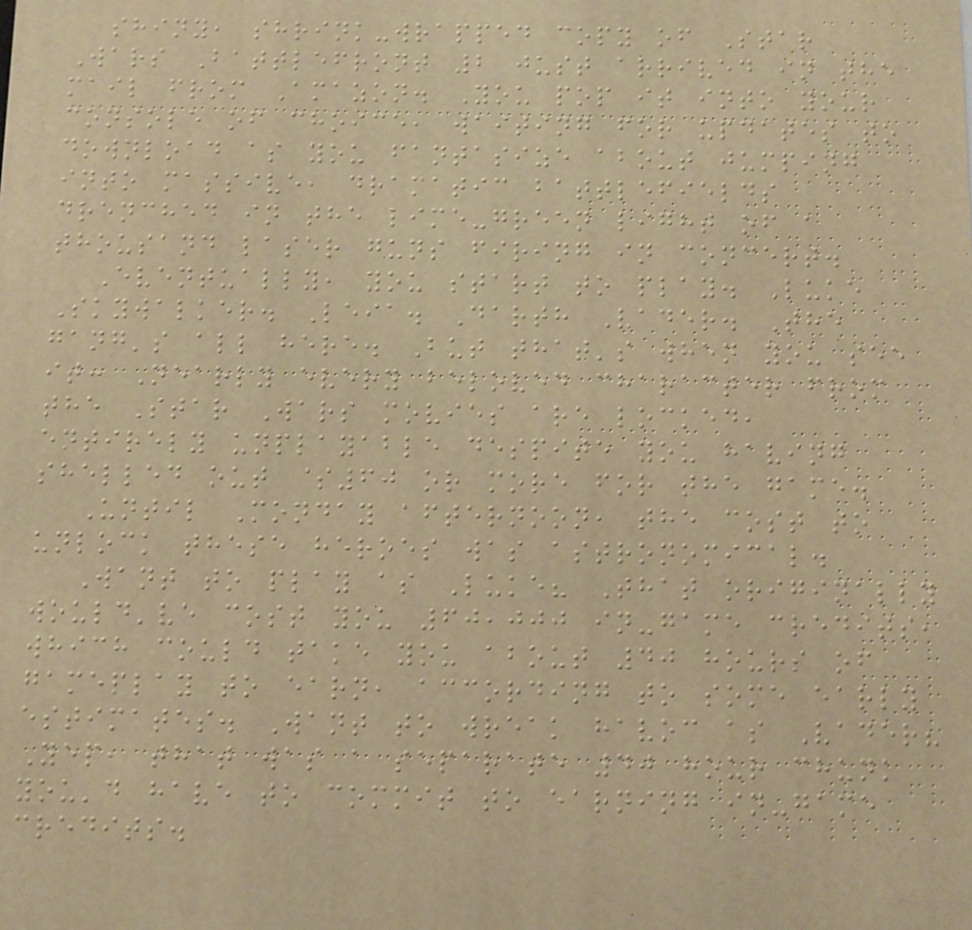shiny, shrink-wrapped copy of Star
Wars Battlefront 2 just arrived in the
mail from Amazon. You pop it into your
console of choice, waiting for updates to
download as you fantasize about jumping
into massive, dramatic battlefields
drenched in the lime-green light of a
thousand laser guns firing in concert.
Eventually, you start to play. Luke
Skywalker. Leia. Darth Vader. The
gang's all here. But that's when you see
it: Nearly every beloved character from
the Star Wars movies are locked,
entirely unplayable despite you having
shelled out $60 or more for the game.
Until Monday afternoon, the cost to
unlock these heroes was astronomical.
Want to play as Luke? That originally
would've cost you 60,000 in-game credits,
which could take you about 40 hours of
gameplay to earn, according to some early
estimates. Want to wreak havoc as Vader?
Yep, that was a separate 40 hour chunk
you'd have to commit to earning in-game
credits.
